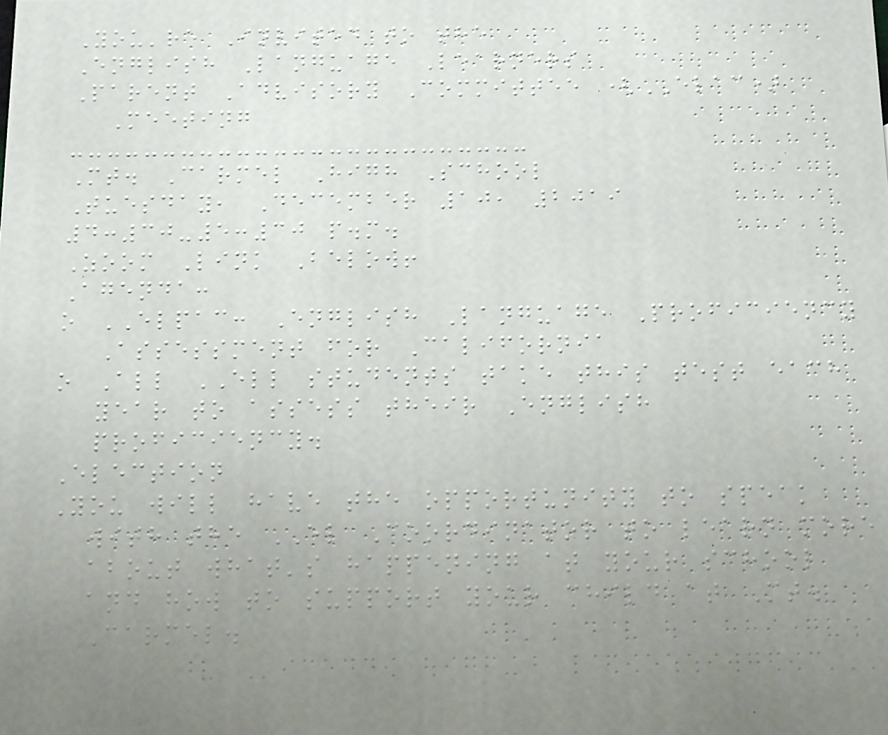You're Invited to the
English Language Learners
Parent Advisory Committee (ELAC)
Meeting
Mt. Carmel High School
Tuesday, December 10, 2019
4:30-5:30 p.m.
Zoom Link Below!
Agenda:
o ELPAC: English Language Proficiency
Assessment for California
o All ELL students take this test each
year to assess their English
proficiency.
Election
You will have the opportunity to speak
with the EL Coordinator to learn more
about what's happening at your school
and how to support your child at Mt.
Carmel.
